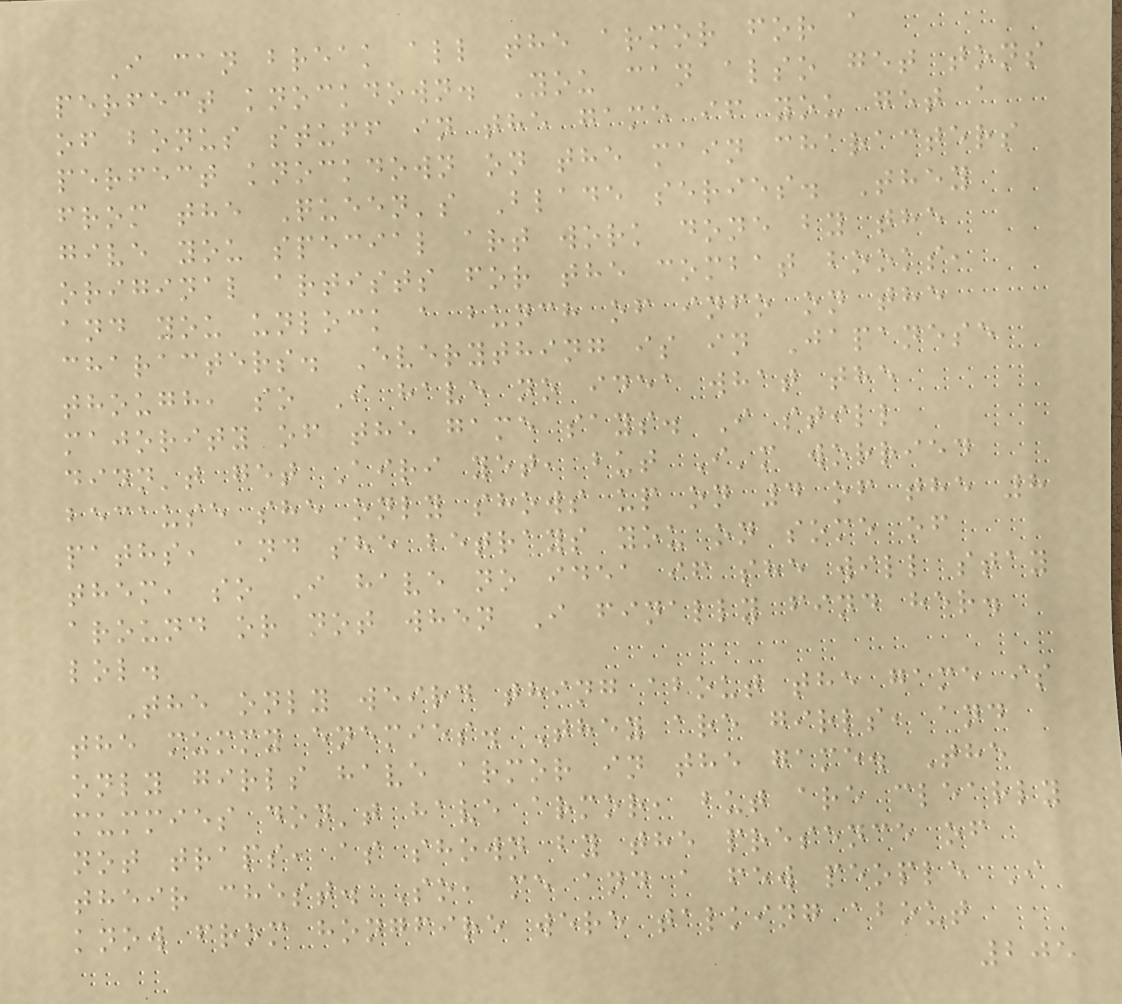I can break all the armor for a
perfect knockdown. You can also get tons
of bonus stuff in the game if you get a
perfect knockdown on the main characters
from the Queen's Blade series. They
give you special art work done by the
original artists for the combat books,
and you unlock a bunch of info on the
characters. Everything is in Japanese
though, so I have no idea what the
majority of the game says. I still
didn't get Airi yet, but I'm worried
because she only shows up on 4 of the 8
paths, and she betrays you on some of
them, so I have no idea if she will stay
around or not when I finally find her.
lol.
The only weird thing about the game is
the mummy enemies. They are girls, and
only girls have armor in the game. The
mummies don't have armor, but are clearly
not traps, as shown by the presence of
their chest. So, me and a few people I
know from hongfire were talking about
205
